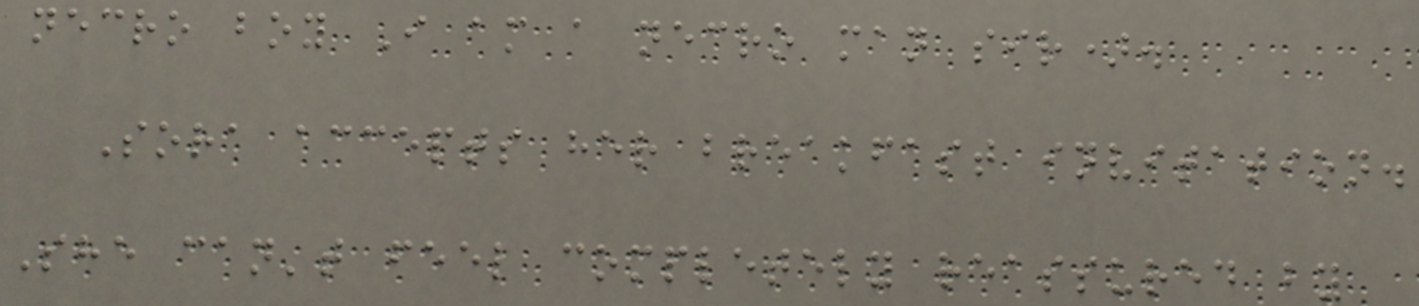necro boy I am a necro man sir).
Sora accepts her breakfast invitation.
She can't feel completely reassured by
